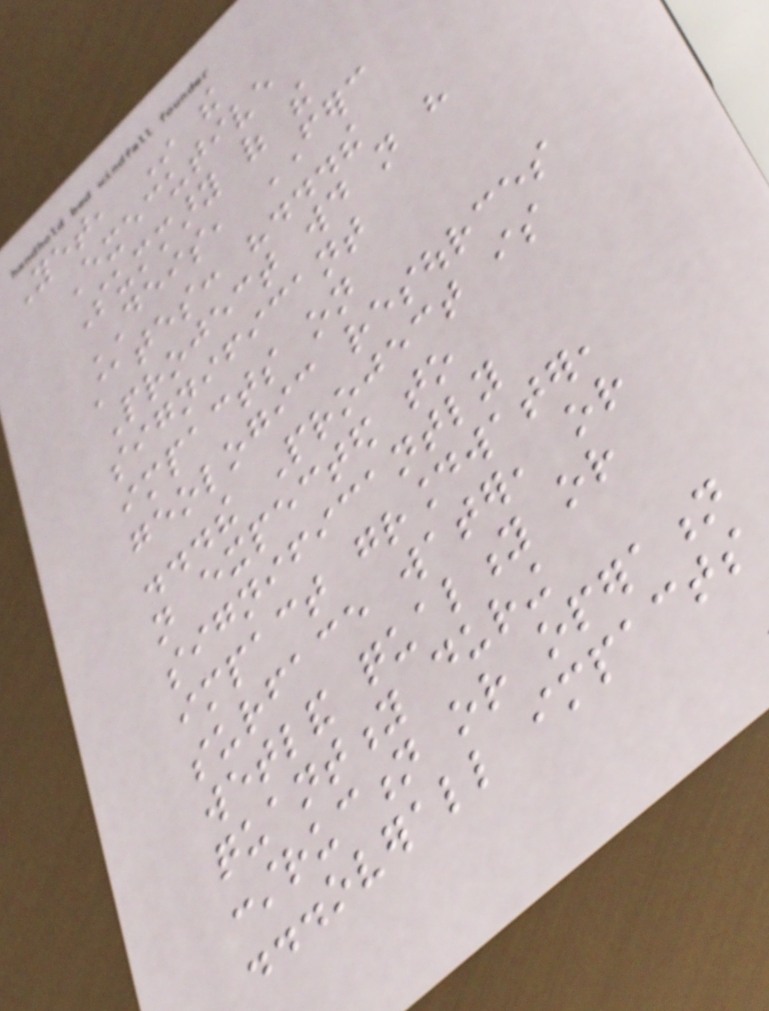Yet, In the
Executive
Summary of the
DEIS, FERC
states: "...the
Project would not have
significant
impacts on
geologic resources
...the Project is
not expected to
significantly
impact groundwater,
surface water, or
wetland quality or
quantity during
construction or operation
...overall impacts
